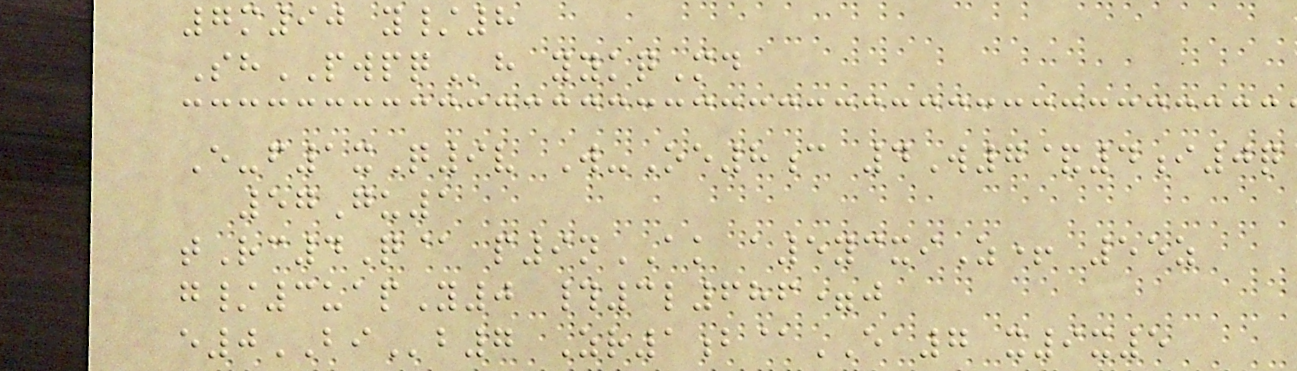7m90 y/8
ShPWPQh yykqMd
E-f1xQ9v W-Oe8c 4W7&4i0q
57Gu1
tRc4Q@ p9nAK a5ycxiZ+ 55z
g/3uapY0 #3l686=j
e0BIb7 Zr1b@EA7 x9x5
